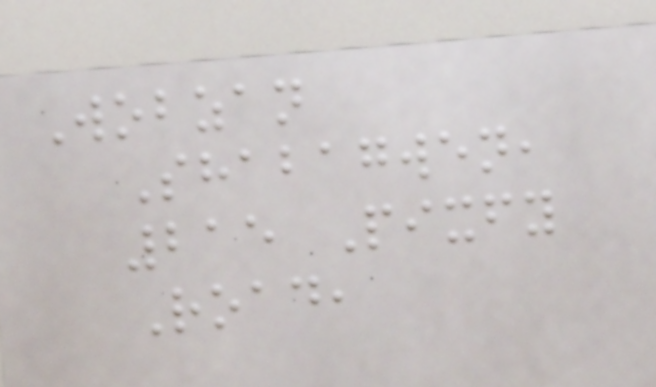Wobzan
Shabagwen,
215 Pixfy
Road,
